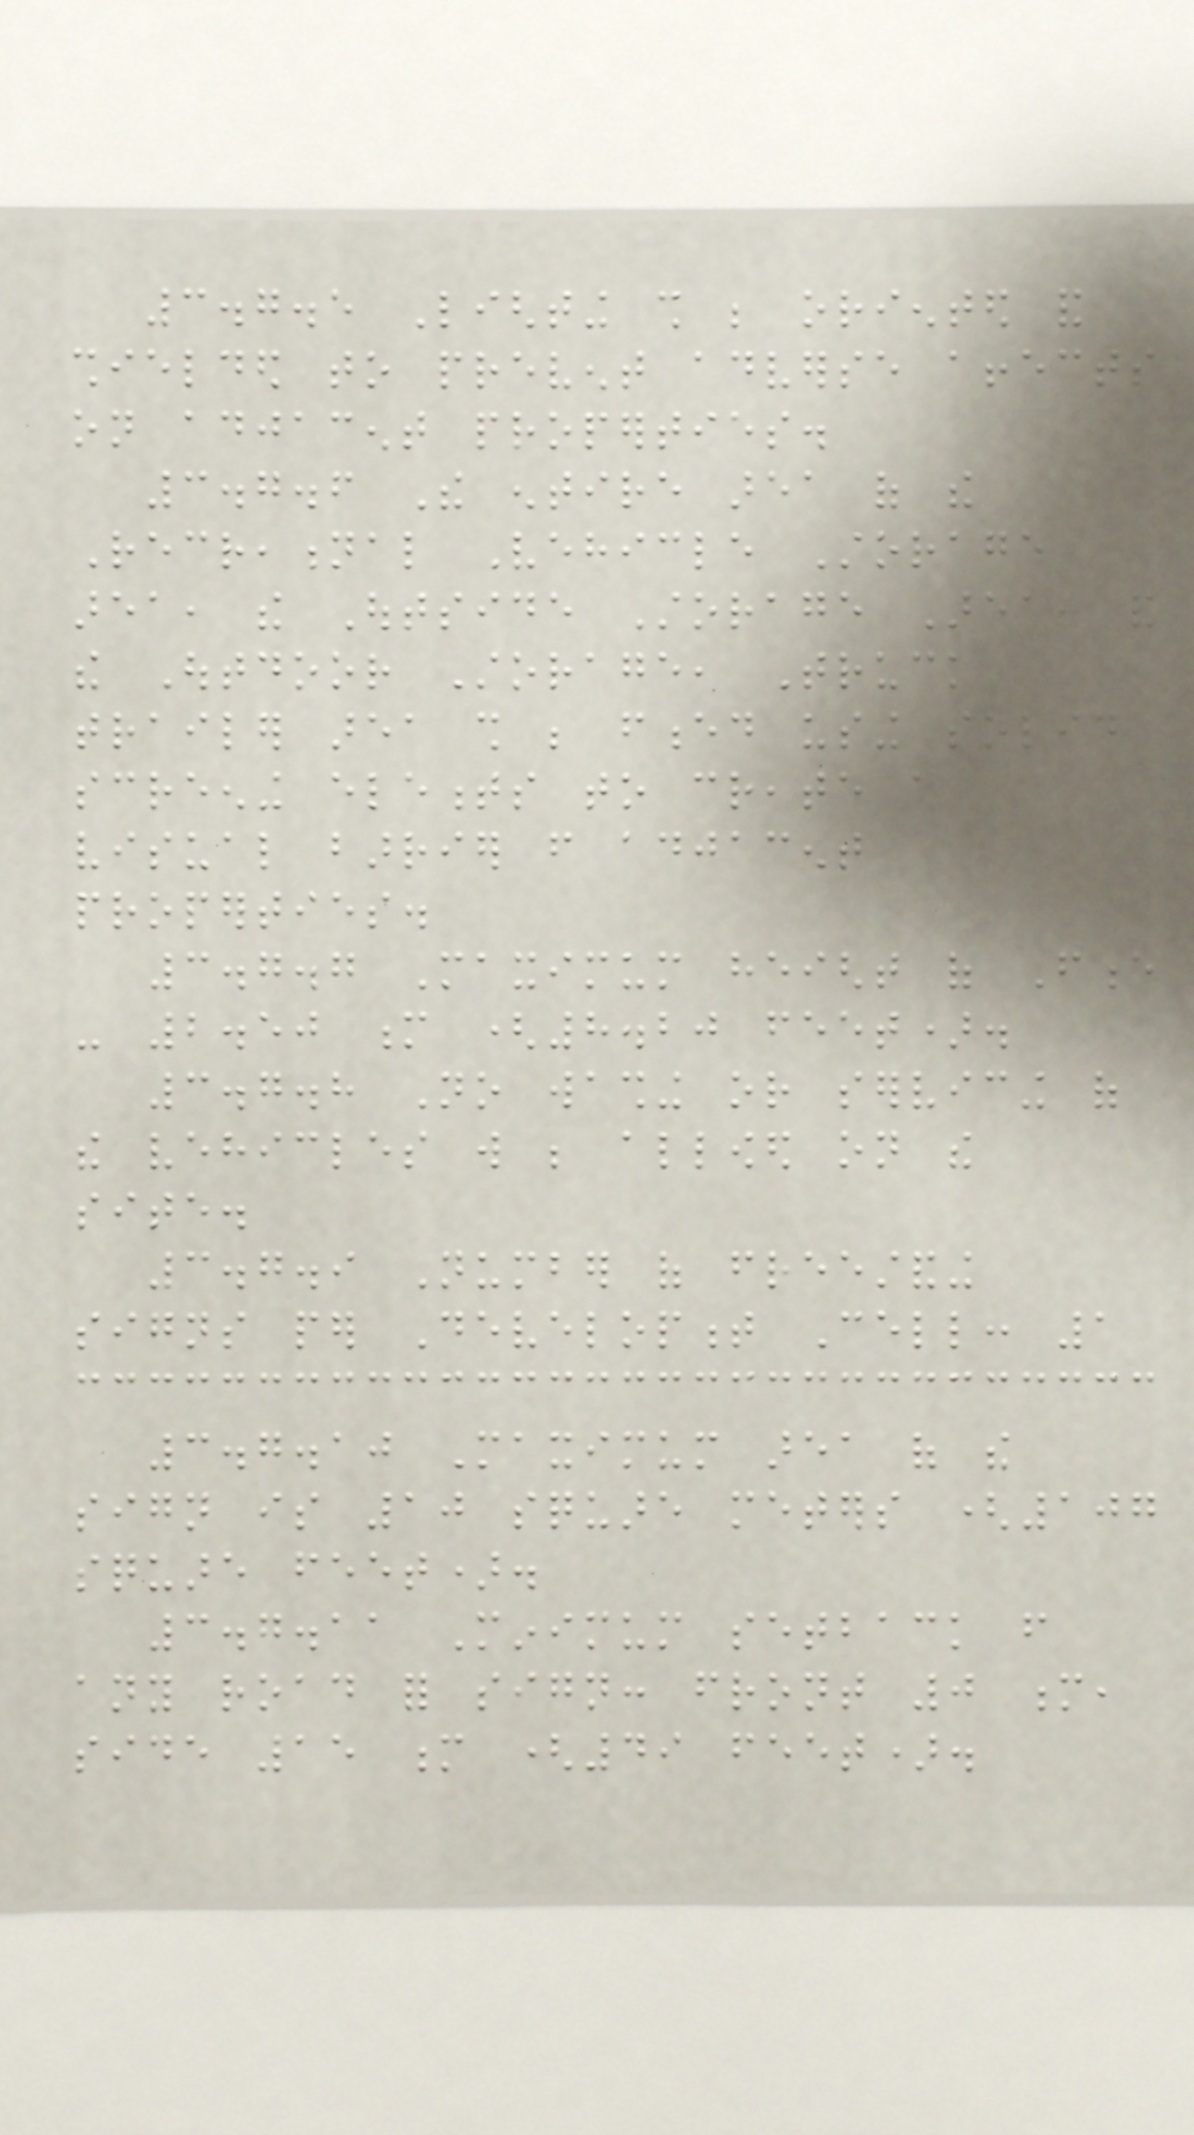3.7.5 Lighting shall be oriented and
shielded to prevent adverse affects
on adjacent properties.
3.7.6 The entire area of the
Recreational Vehicle Storage
area, the Outside Storage Area, and
the Outdoor Storage, Truck
trailer area shall be fenced using solid
screening elements to create a
visual barrier from adjacent
properties.
3.7.7 Maximum height of Fence
- 2.50 m (8.20 feet).
3.7.8 No washing or servicing of
the vehicles will be allowed on the
site.
3.7.9 Number of freestanding
signs per Development Cell: 1
3.7.10 Maximum area of the
sign is 10 square meters (107
square feet).
3.7.11 Minimum setback from
any road for sign: front 0 m,
side 15 m (49 feet).
